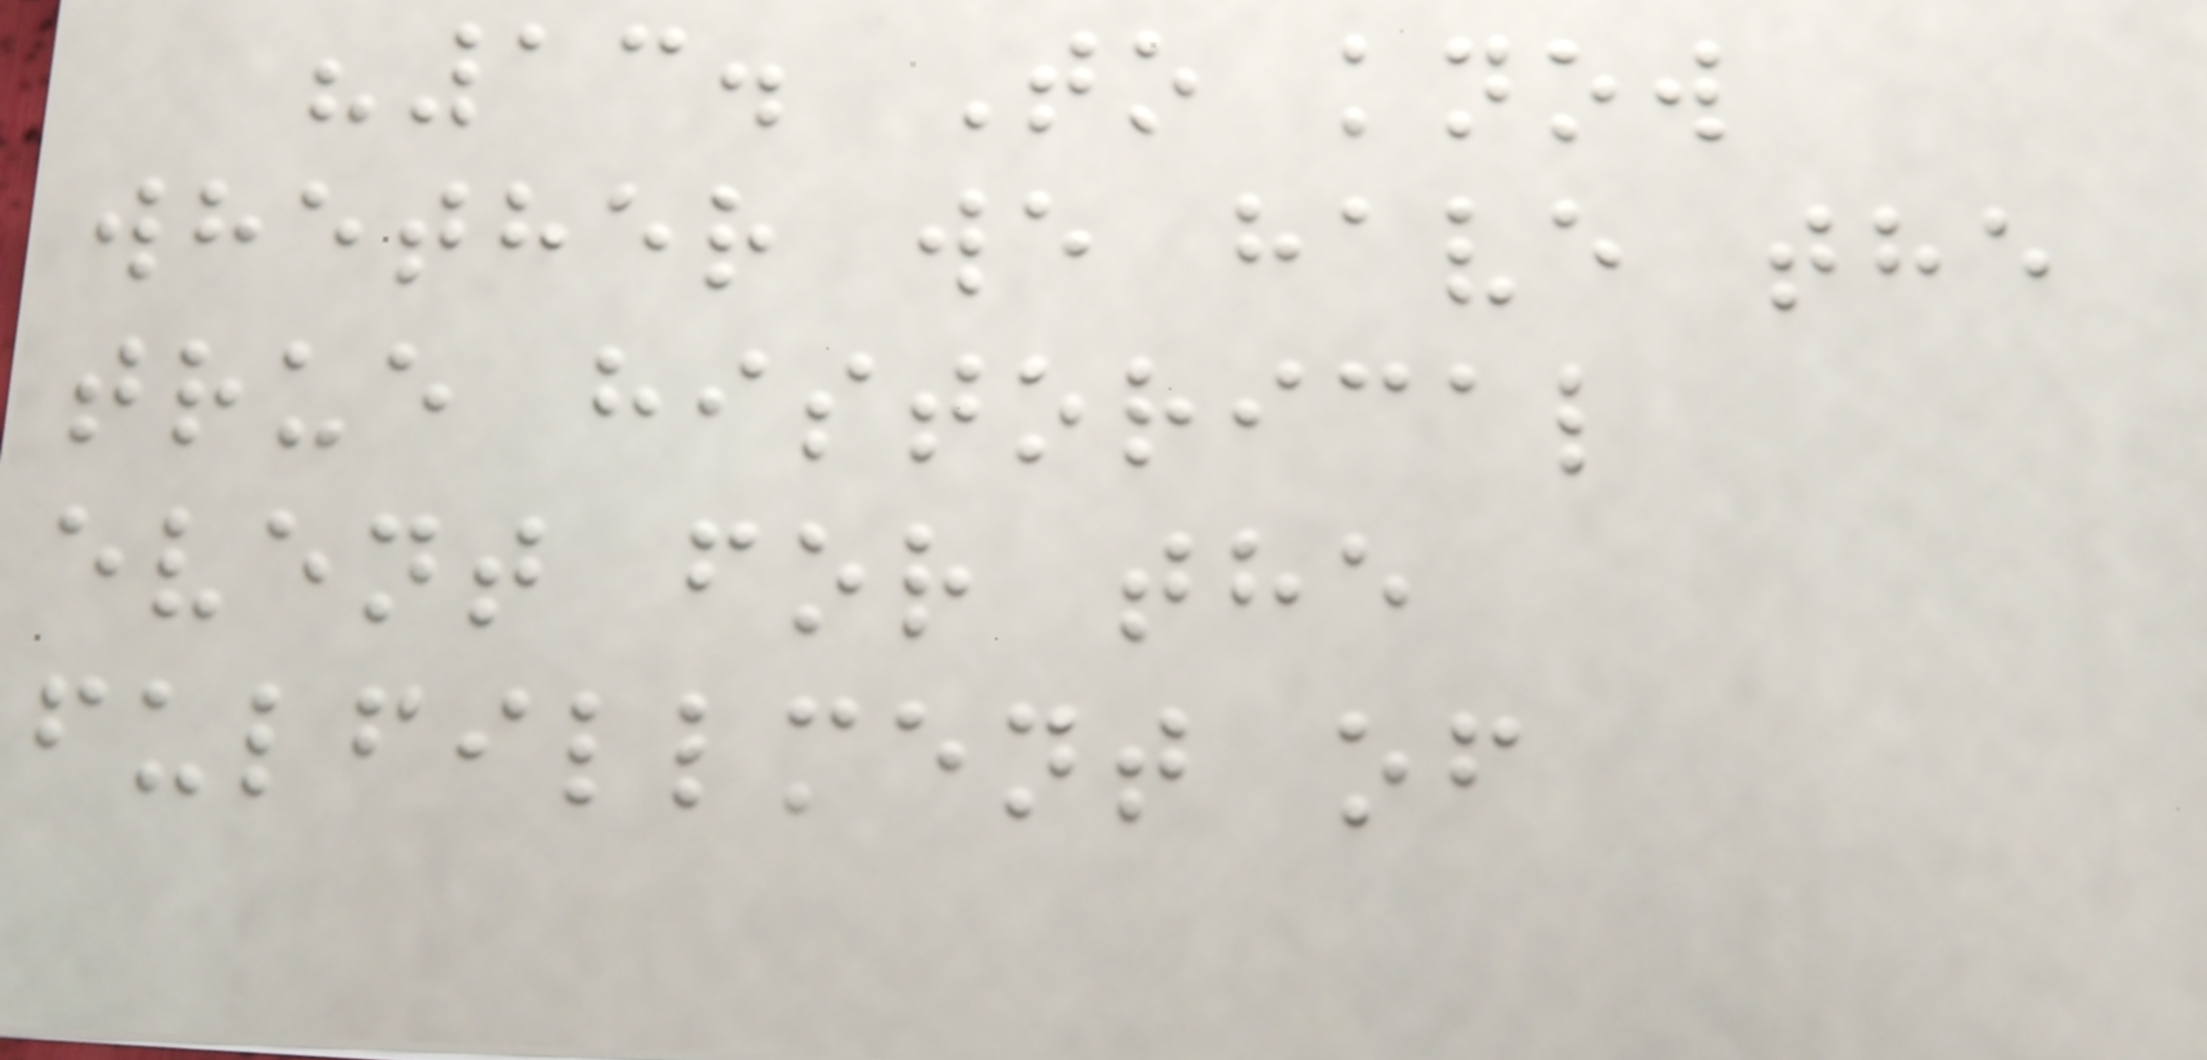"13. To know
whether we have the
true historical
event for the
fulfillment of
